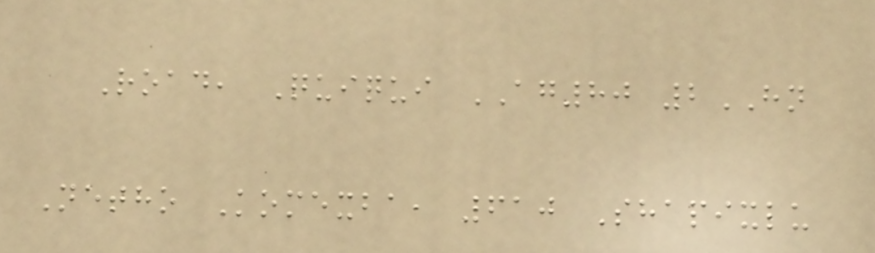Road, Quiqui AG80 2HN
Netho Komexba, 610 Shapixlu
